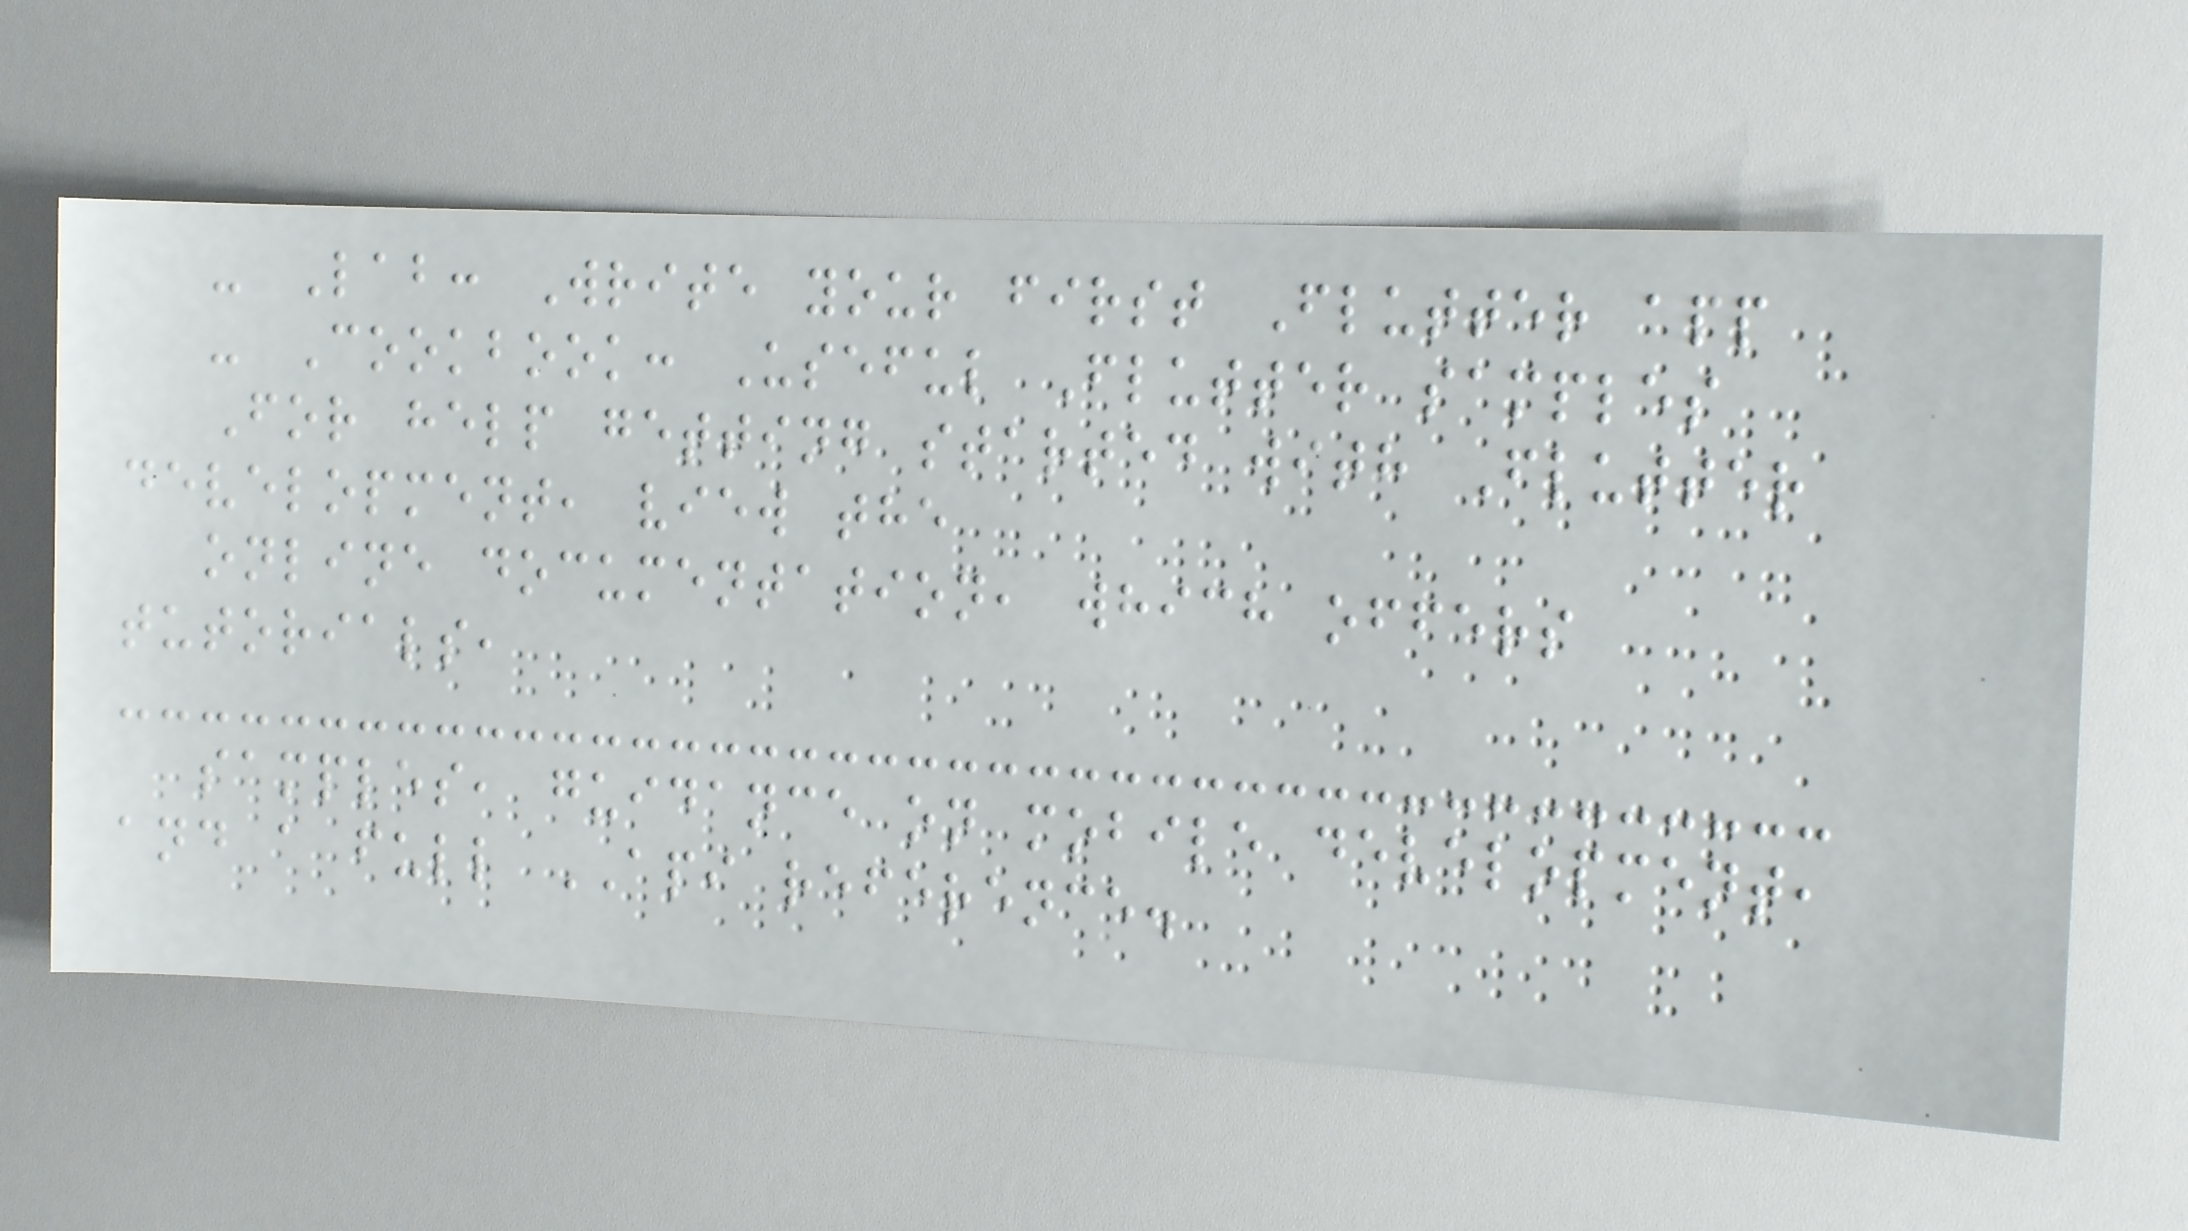- Lab: Write your first Flutter app
- Cookbook: Useful Flutter samples
For help getting started with Flutter
development, view the
online documentation, which offers
tutorials,
samples, guidance on mobile development,
and a full API reference.
